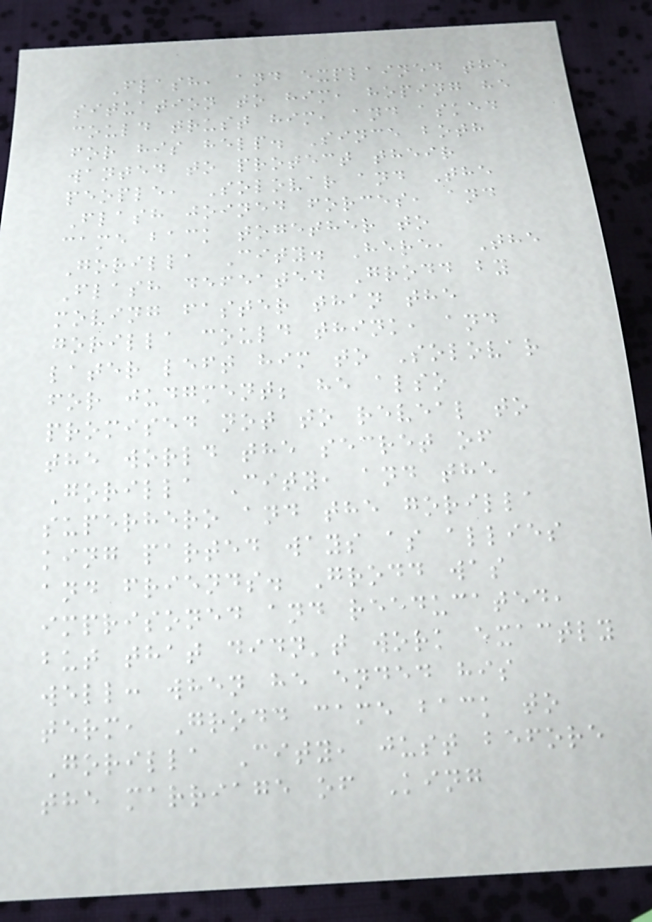Flash, and explained the
situation to him, hoping he
could trust him, and asked
for his help. Since both
wanted to protect their
people, Solovar and The
Flash joined forces, and
came back together to
Gorilla City. Here, The
Flash defeated Grodd by
moving faster than the
gorilla could think, and
later left him to Solovar
for judgment; he also
promised not to reveal to
the world the secret of
Gorilla City, and the
superhero and the gorilla
king parted ways as allies
and friends. Grodd was
imprisoned and reeducated,
but that didn't work exactly
well: when he ended his
term, Grodd came back to
Gorilla City, just before
the marriage of King
